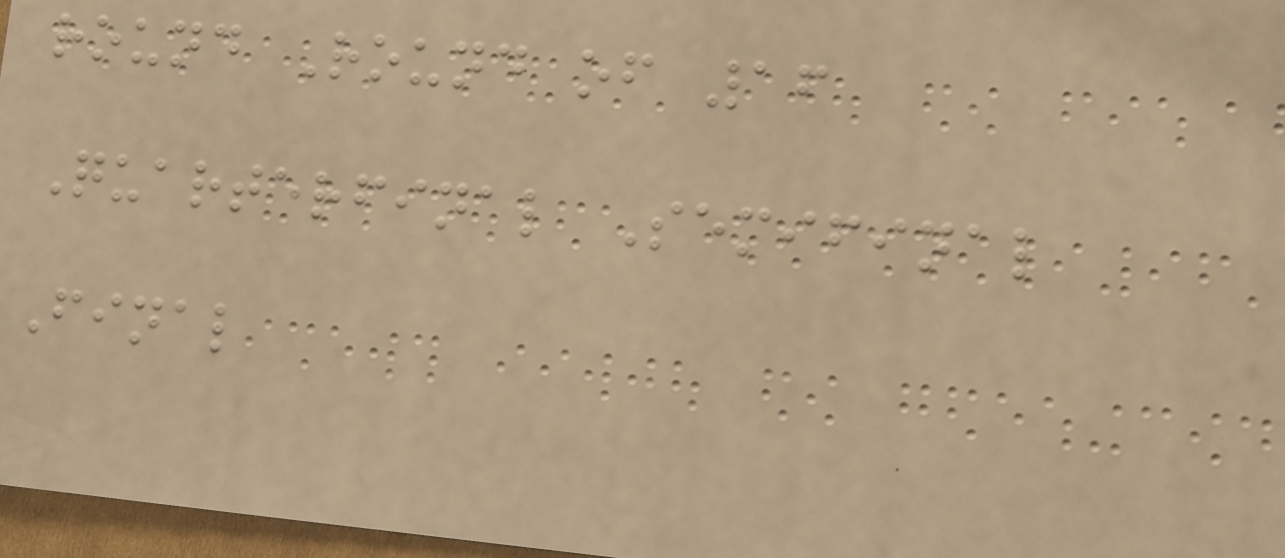round Round of 16
Quarterfinal Semifinal
Final
